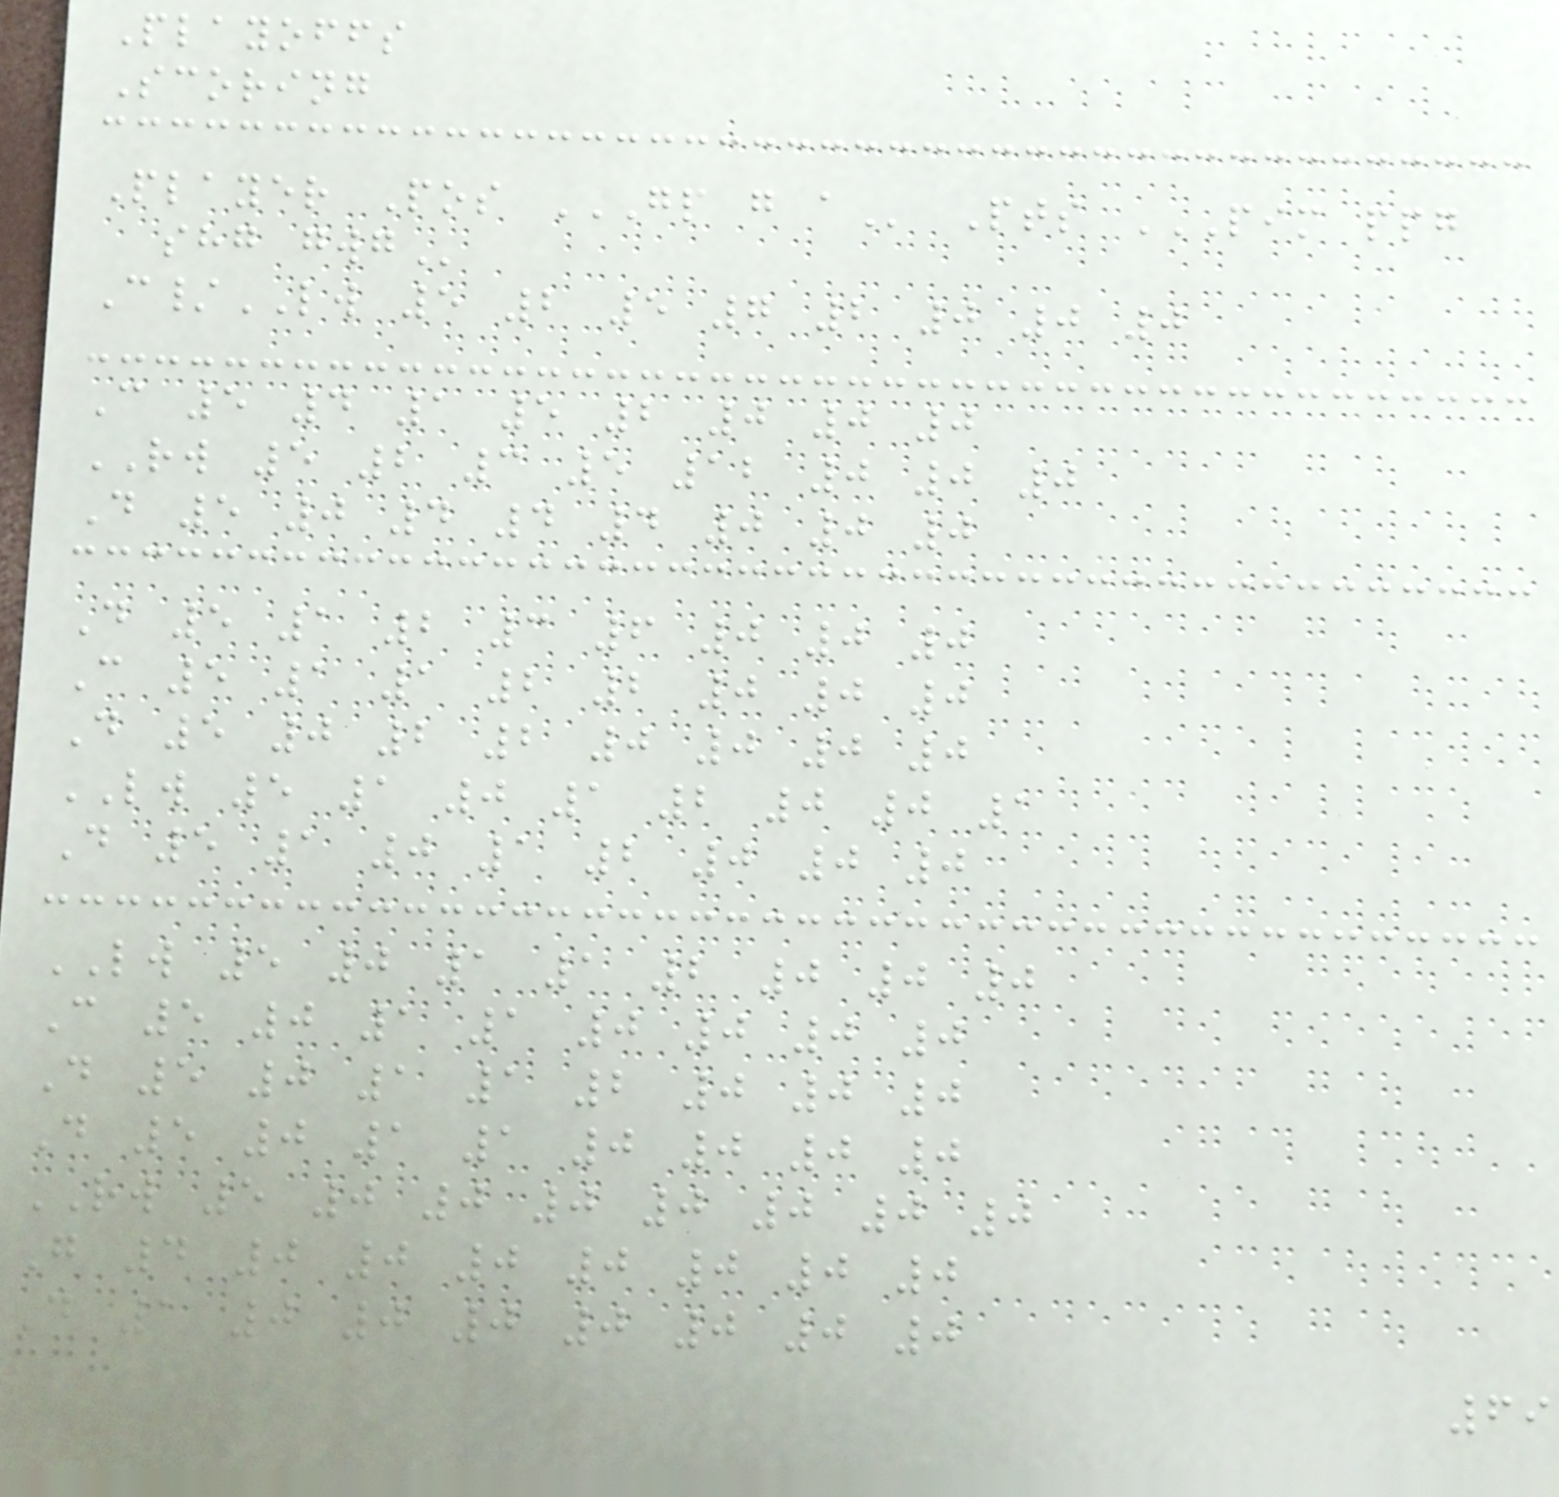Playoffs
Scoring
Player Pos GP G A Pts PIM PPG
SHG GWG
C/LW 5 2 5 7 2 0 0 0
C 5 4 1 5 2 0 0 0
RW 5 2 3 5 12 0 0 0
D 5 0 4 4 4 0 0 0
D 5 1 2 3 6 0 0 0
C 5 1 1 2 2 0 0 0
D 5 0 2 2 0 0 0 0
LW 5 1 0 1 2 0 0 1
D 5 1 0 1 2 0 0 0
LW 5 0 1 1 2 0 0 0
C 5 0 1 1 0 0 0 0
D 5 0 1 1 2 0 0 0
D 5 0 1 1 0 0 0 0
RW 5 0 0 0 0 0 0 0
G 4 0 0 0 0 0 0 0
D 1 0 0 0 0 0 0 0
69
